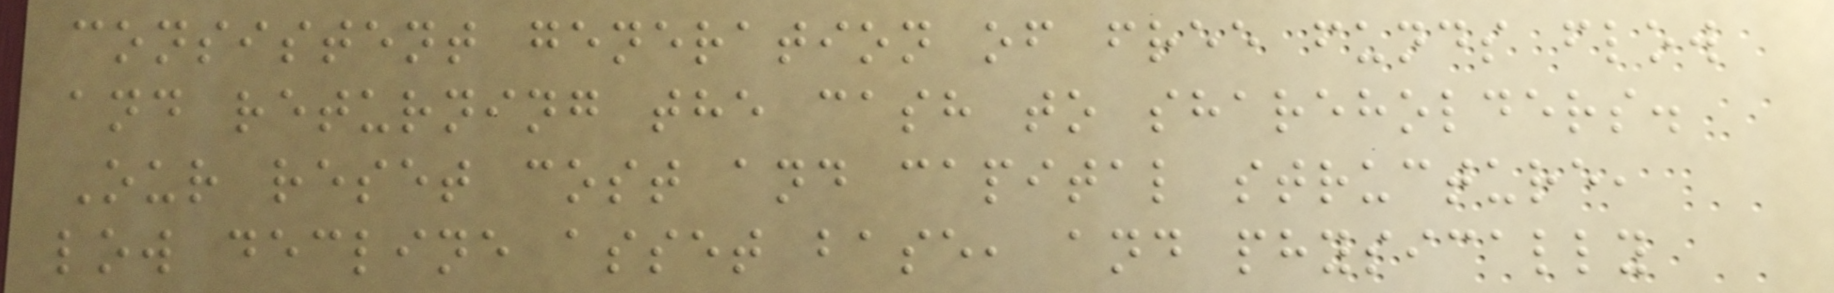consistent generation of free funds flow
and returning the cash to shareholders.
Our reset cost and capital structure,
low decline asset base, and physically
